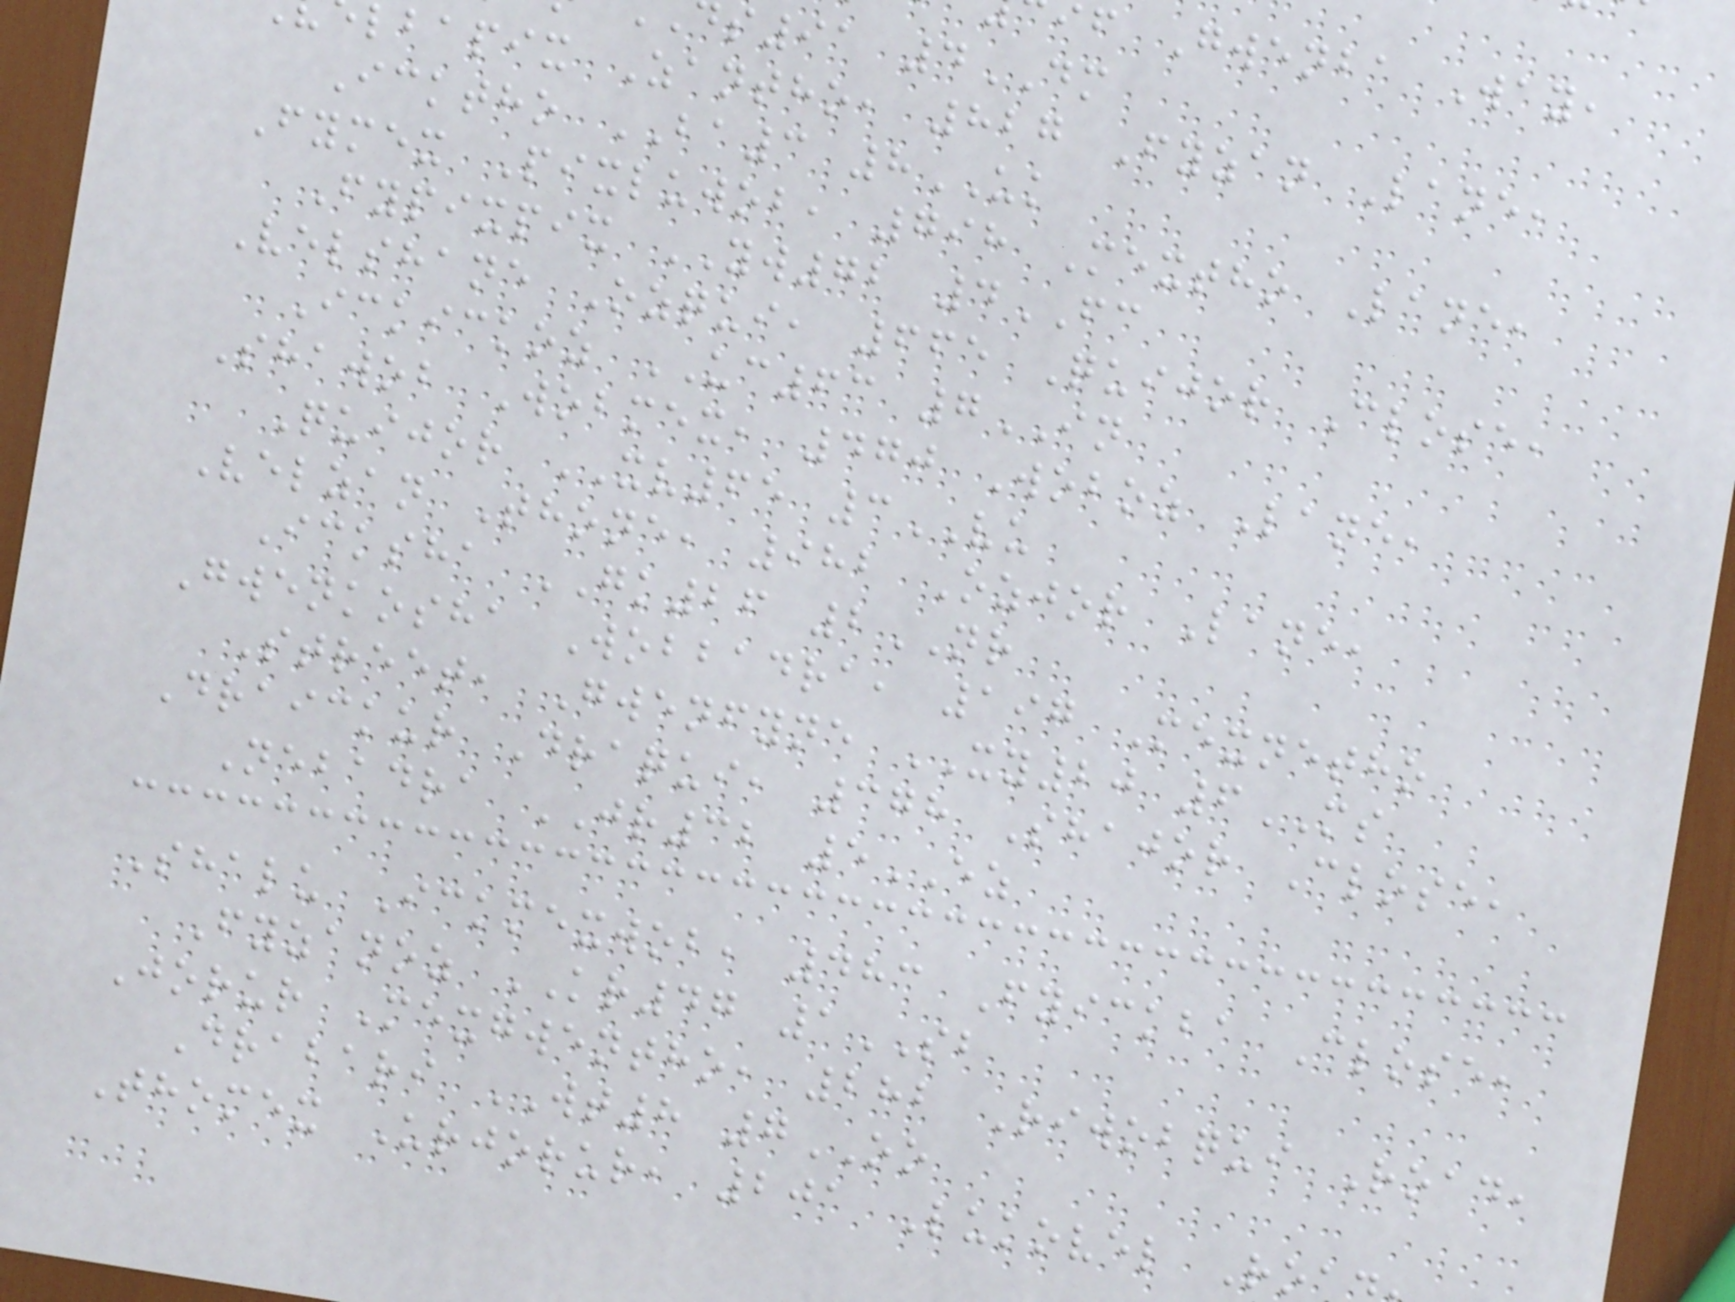if Gwenba Way,
s91 4DM
lbapix Zantho, 827 Fyzan Lane,
Icktho BA3 8UK
Fymex Pixluwob, 798 Mextho Lane,
Fypixpix YW72 4FC
Velshane Ozqui, 665 Quijor Close,
Ickickoz UC63 7IN
Shawob Wobmex, 470 Woboz Lane,
Quijor XV65 3VU
Velzan Thone, 982 Ozjor Lane,
Icksha GK26 2NR
Gwenkosha Wobbadra, 197 Mexnetho
Street, Gwenfyne XY20 6MS
Draickur Draqui, 378 Shajor Close,
Nebadra JR32 5EZ
Shalu Ickmexwob, 483 Fyickba Close,
Fyzanoz KR47 1SB
Jorur Mexgwentho, 282 Riwobqui Road,
Drabari WT8 7OO
Thomex Urjorur, 201 Lukovel Ro
